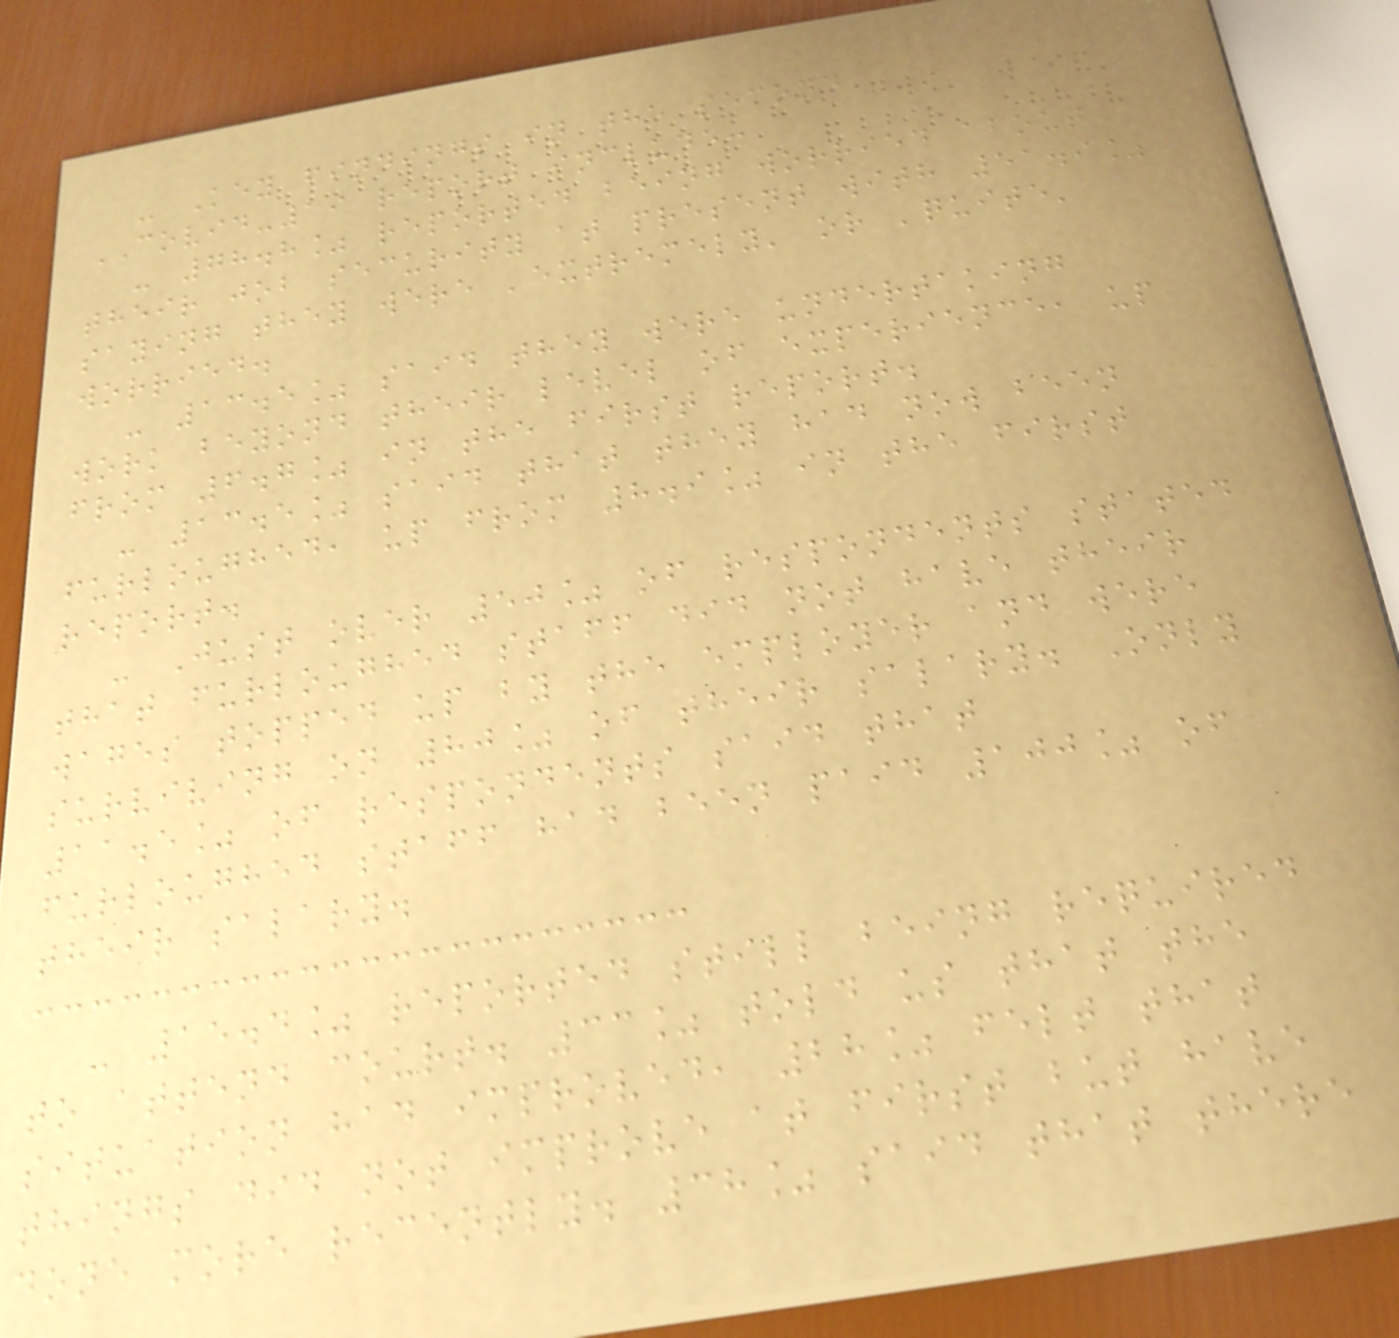- Key findings in the second
COVID-19 report include:
- 78.8% reported being worried about
their job security at present with 51.9%
saying they were 'extremely' or 'quite'
worried.
- 13.5% said they were undertaking
work beyond their level of experience, up
from 6.7% in the first report.
- 13.5% said that they had now been
furloughed, up from 8.9% in the first
report.
- Just over 50% of respondents stated
that furloughed staff did not have their
wages topped up by the employer and were
surviving on 80% of their salary. Only
11.5% of respondents said that
furloughed staff had been paid 100% of
their salary.
- 15.4% reported still being required
to attend court. 33% told us that the
situation had improved, 28% felt that
things did not improve at first but have
done more recently. 38% said that there
